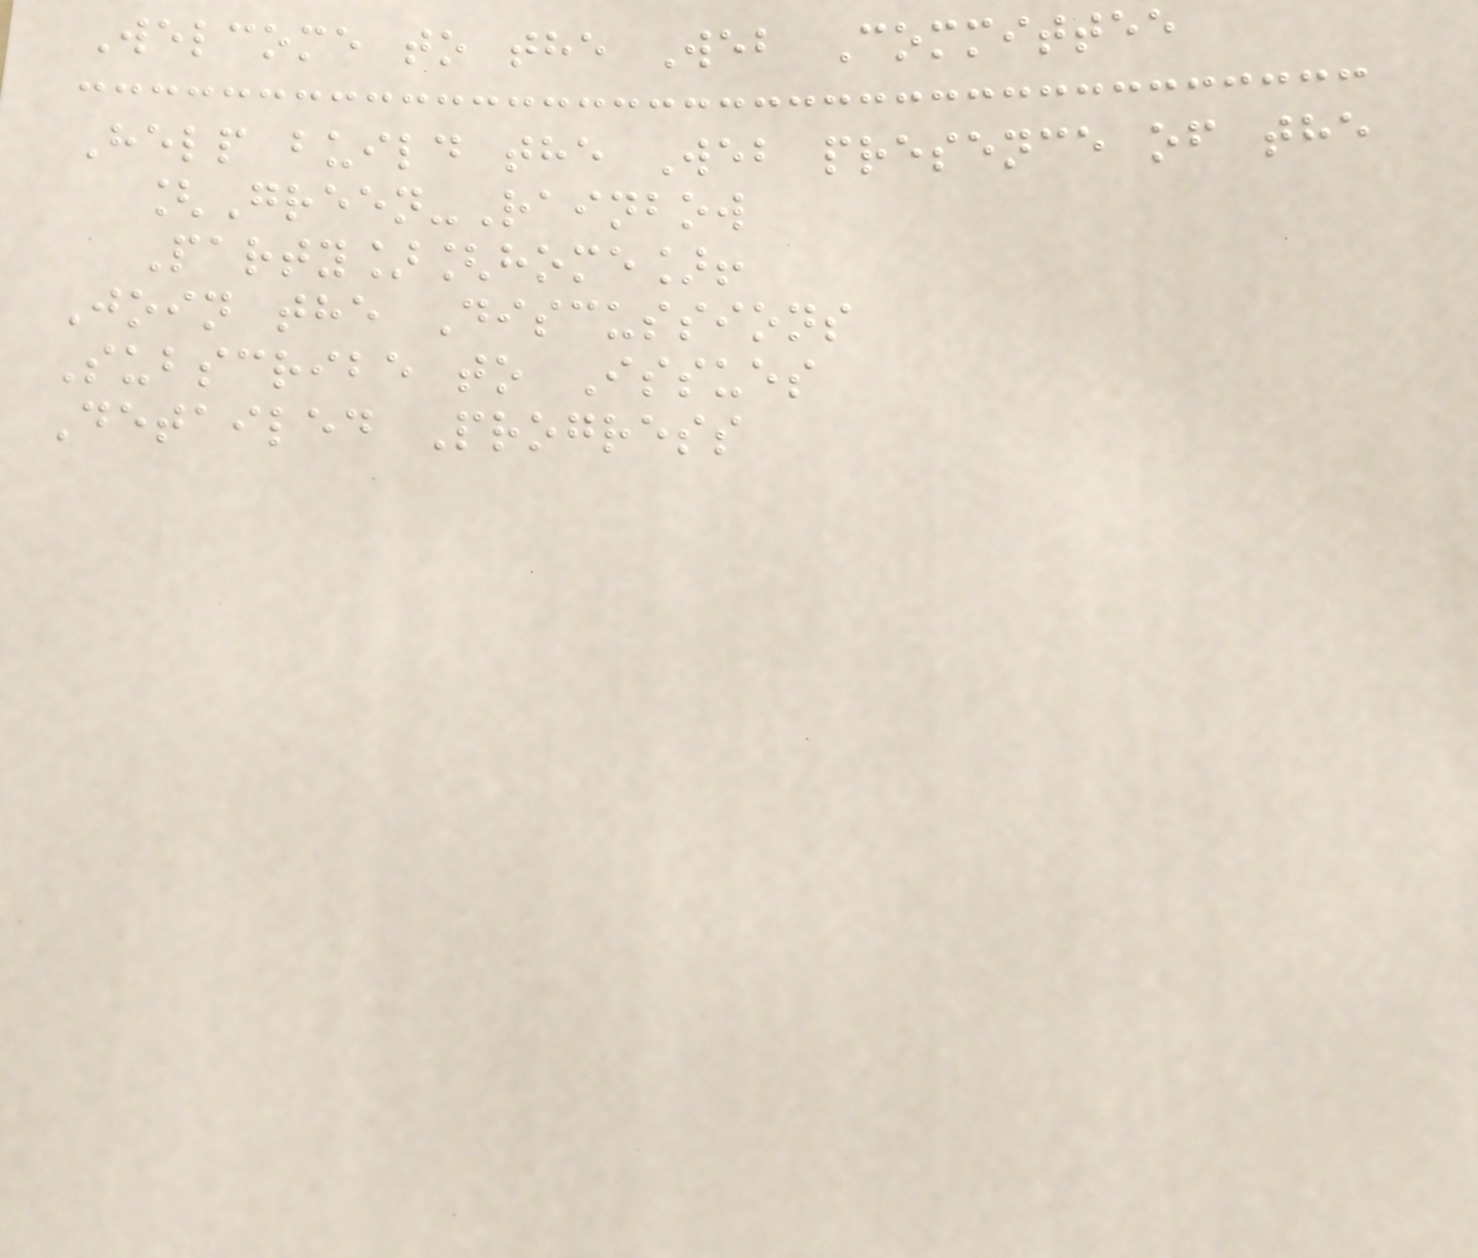Welcome to the Web Committee
Help build the Web presence of the
[Green-Rainbow
Party][home]!
Join the Discussions
Subscribe to Issues
Detailed Progress
